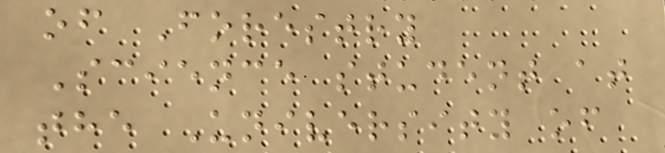of Forestry
Science student at
the University of
